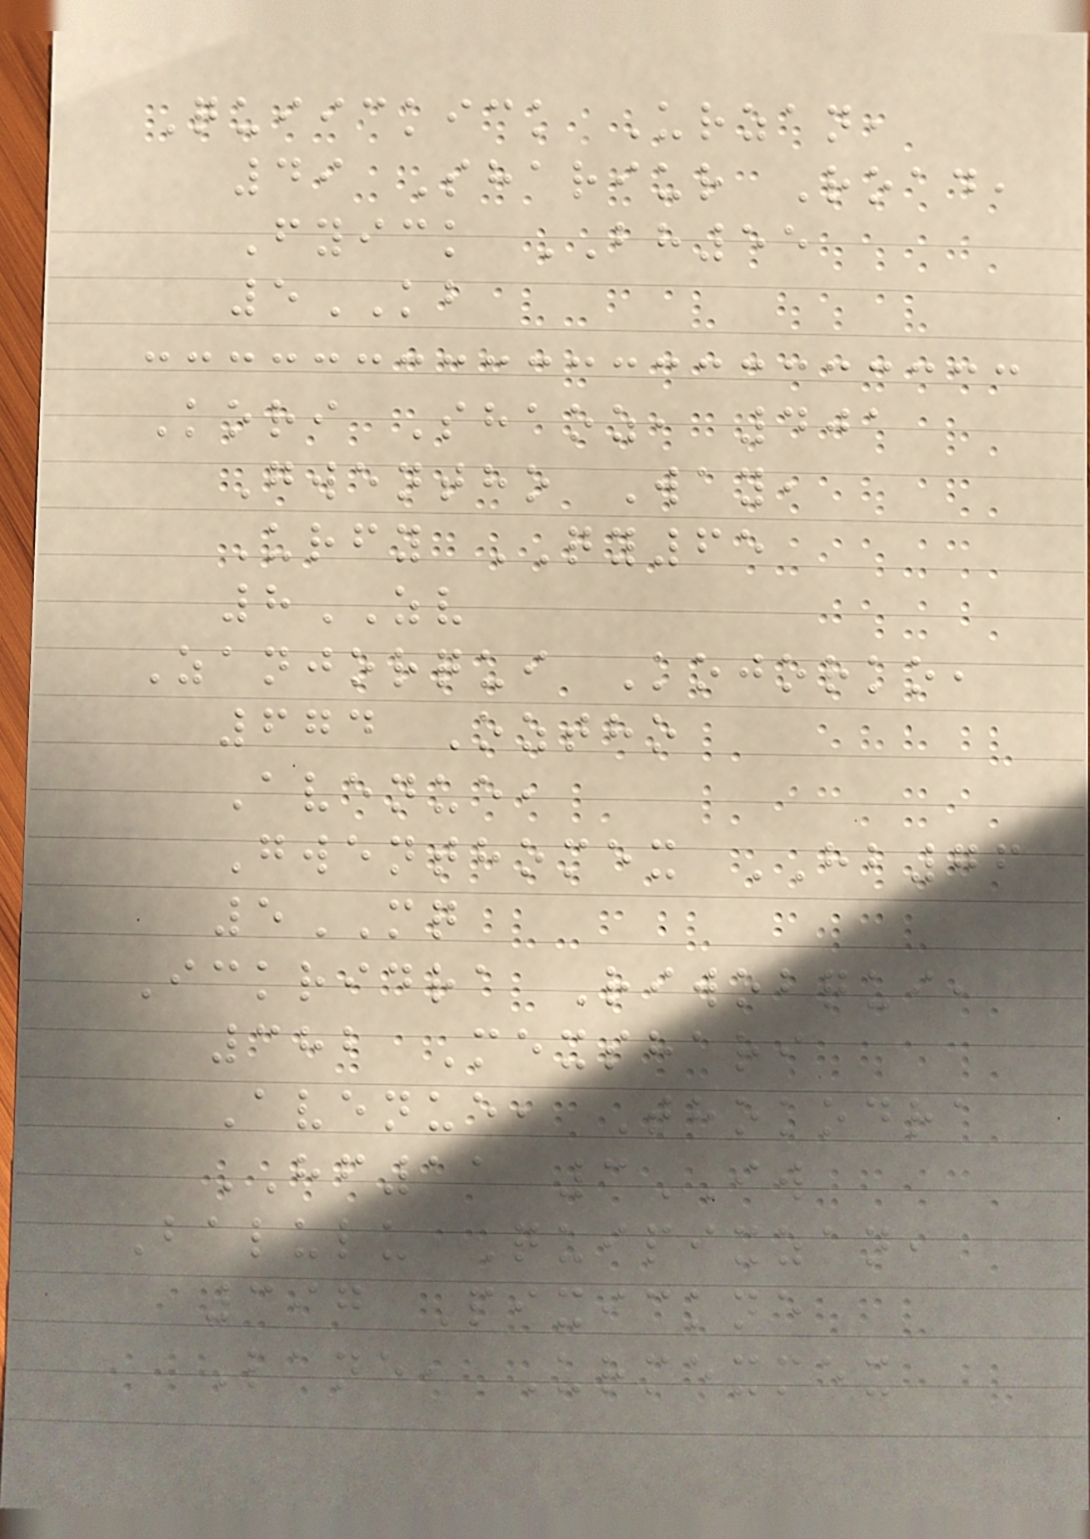Quiickick Urzan,
49 Shariur Road,
Fyick BH55
5KB
Kori Shaoz, 401
Gwentho Way,
Urfy QY65
8ZV
Zanjorqui Kojorko,
674 Oztho
Avenue,
Gwenthomex HB76
5MQ
Ickridra Riwobqui,
382 Mexshari
Avenue, Thokodra
HF11 3IW
Balulu Quipixzan,
397 Pixickne
Lane, Urmexmex
